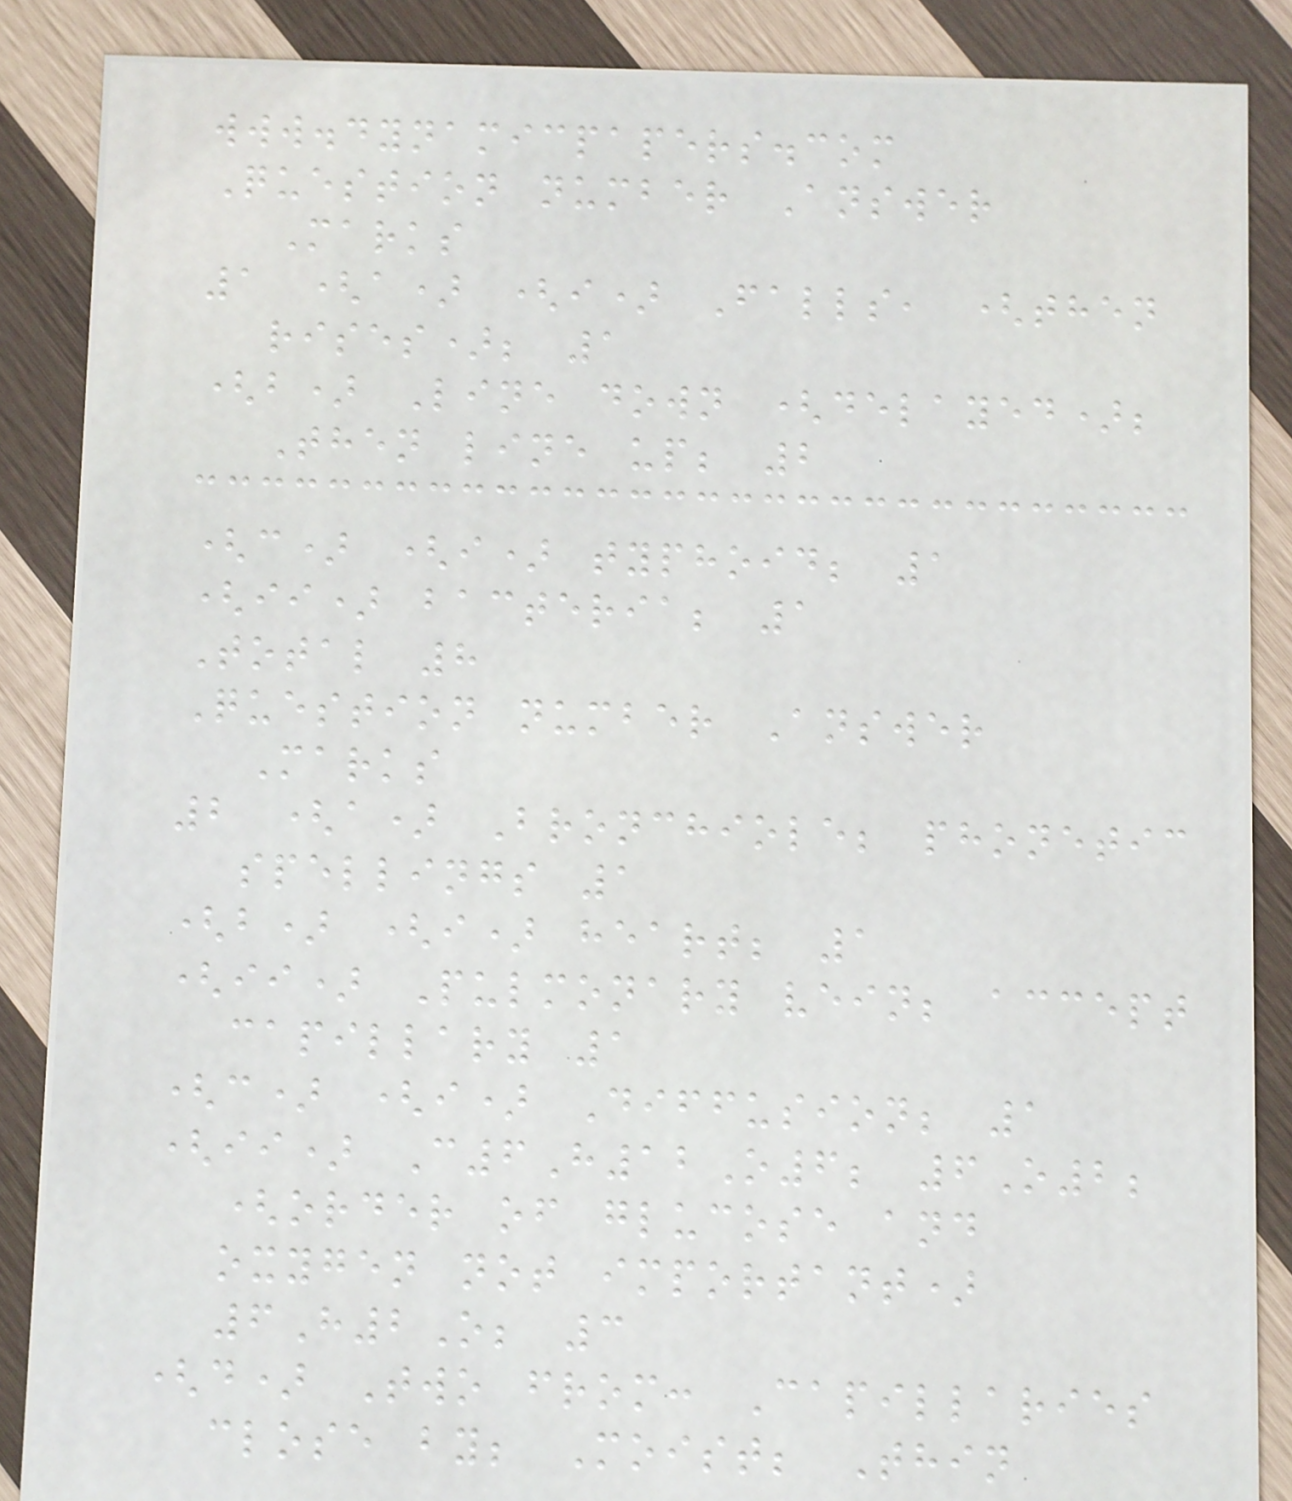www.dynamicpapers.com
Question number Answer
Marks
1 (a) (i) Falls, (then
rises); 1
(b) Line down (delayed);
Then line up; 2
(c) (i) typhoid; 1
(ii) bacteria; 1
Total 8
Question number Answer
Marks
2 (a) Bronchiole; phonetic
spellings 1
(b) (i) heart; 1
(ii) Pulmonary vein; accept
capillary 1
(c) (i) Diffusion; 1
(ii) C6H12O6; 6O2;
(order of glucose and
oxygen not important)
6H2O; 3
(d) Two from: Capillaries
close by; Moist; Thin
